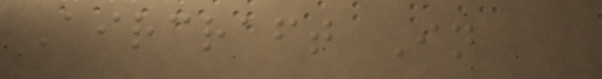Aircraft In
